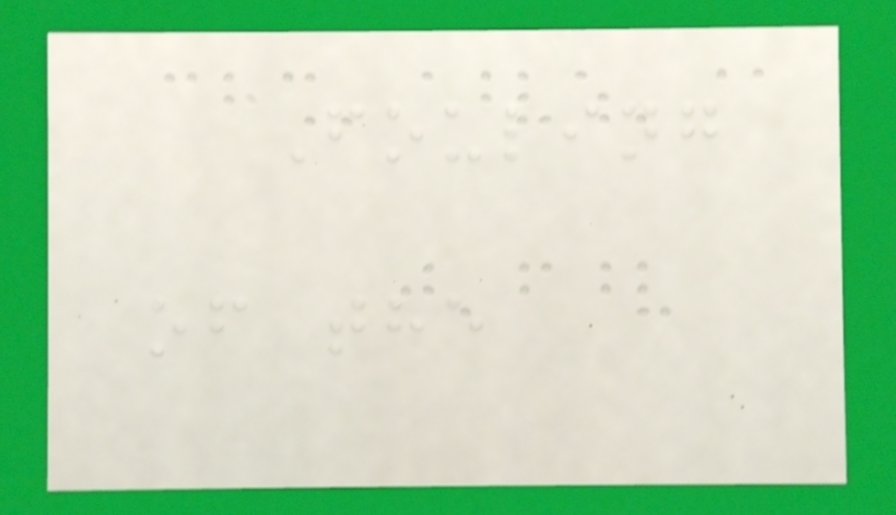Fouling
of the
